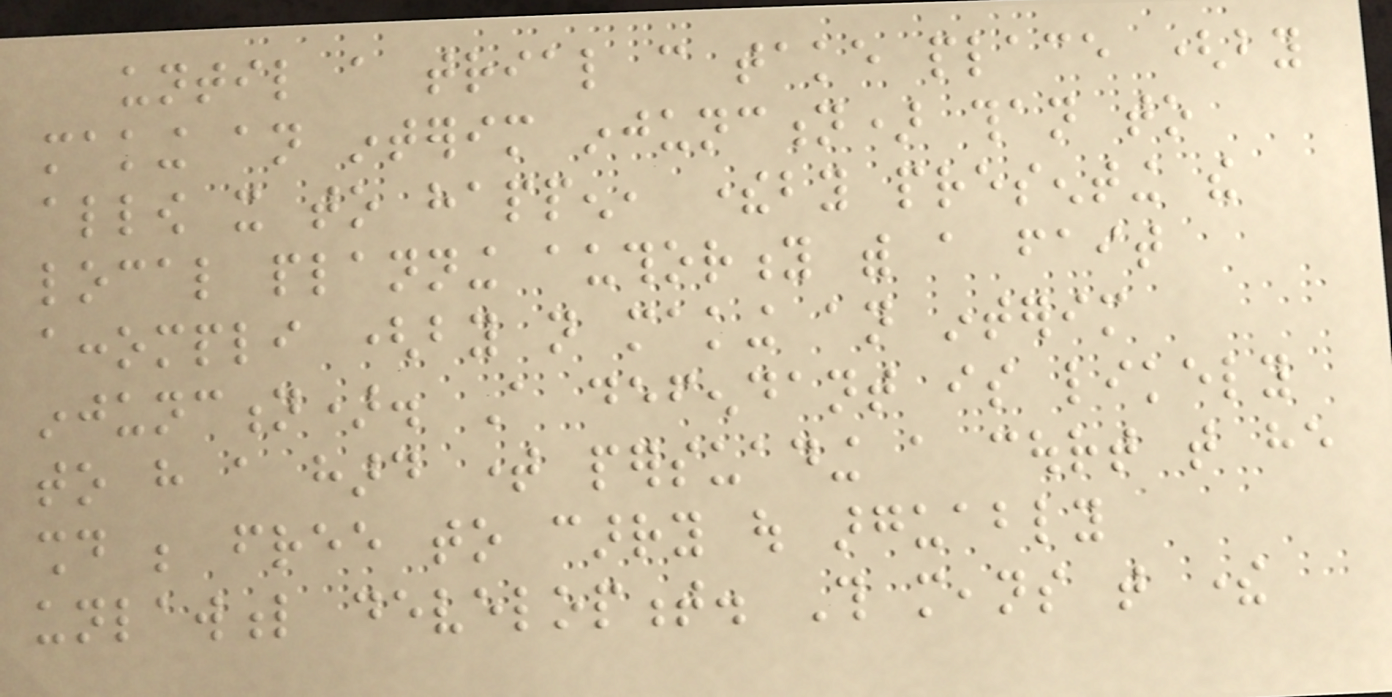until a trial can take place (by
making an interim injunction) than to
allow it to happen, thereby presenting the
local planning authority with a fait
accompli (by not making an interim
injunction). A defendant is likely
to have a hard time persuading a court that he
should be free to carry out arguably
unlawful development. This means that there
